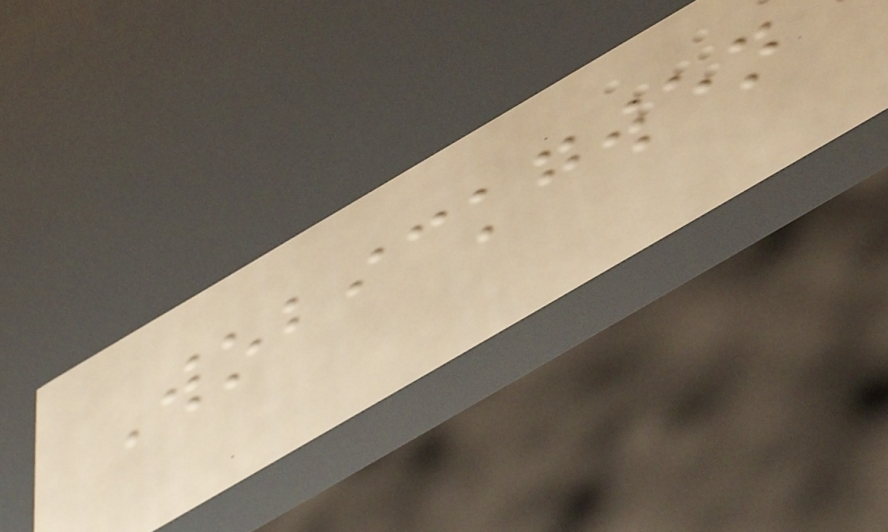Wobickgwen
